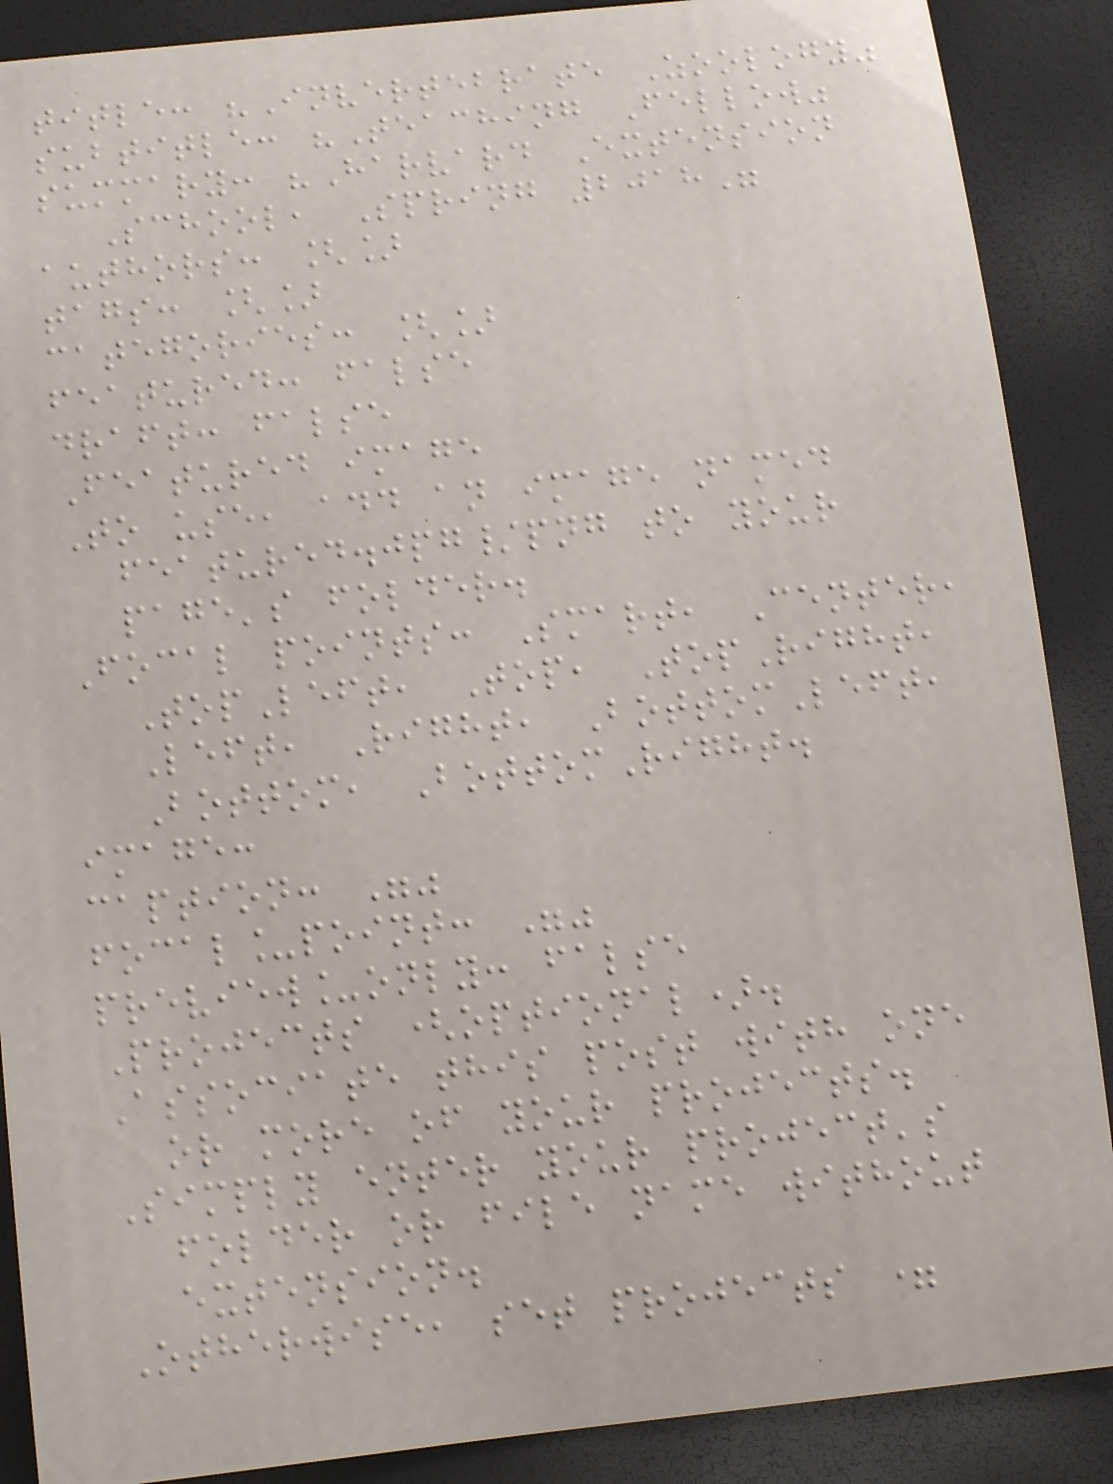title: "Invertebrate Zoology"
subtitle: "Teaching Fellow"
summary: "Harvard Extension
School, Spring 2018"
authors: []
tags: []
categories: []
featured: false
draft: false
Featured image
To use, add an image named
featured.jpg/png to your
page's folder.
Focal points: Smart, Center,
TopLeft, Top, TopRight,
Left, Right, BottomLeft,
Bottom, BottomRight.
image:
caption: ""
focal_point: ""
preview_only: false
Projects (optional).
Associate this post with one
or more of your projects.
Simply enter your project's
folder or file name without
extension.
Otherwise, set projects =
